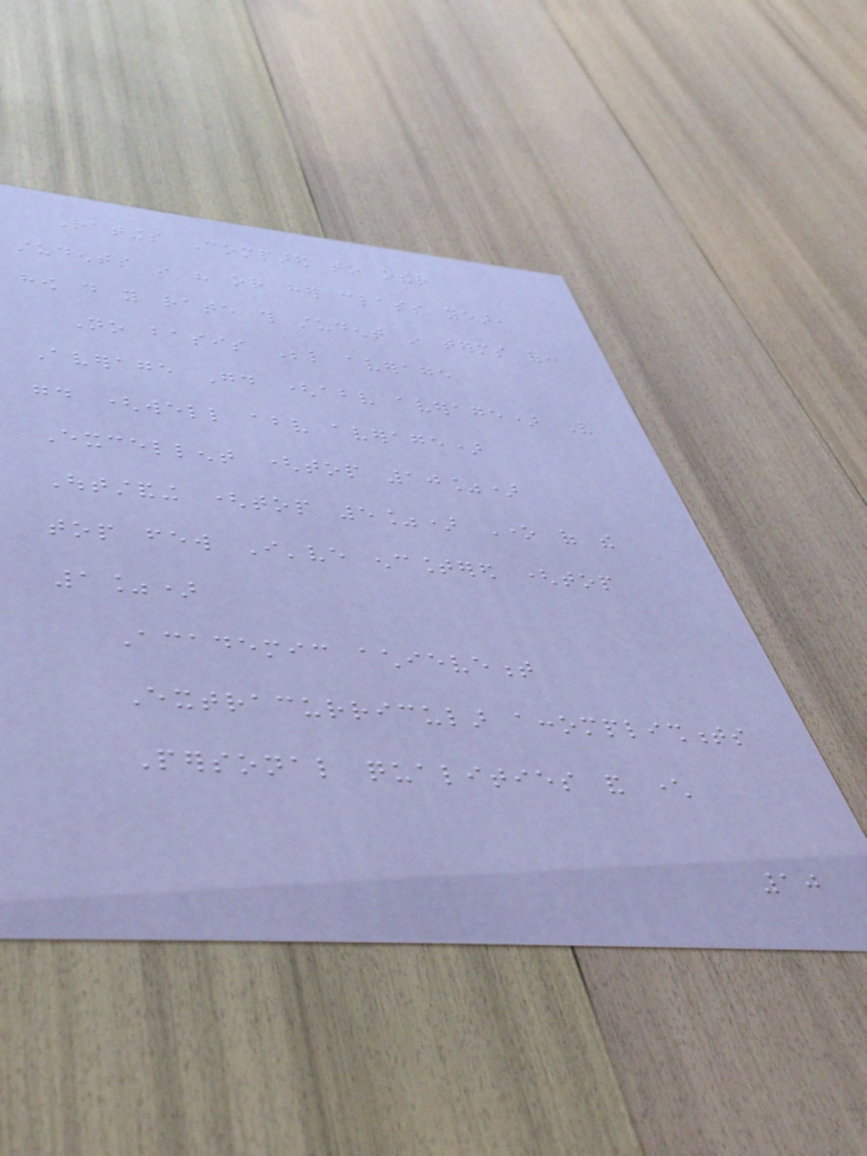Ratings Compared to other
students in his or her class year,
how do you rate this student in terms of:
No basis Below average
Average Good (above average) Very
good (well above average)
Excellent (top 10%)
Outstanding (top 5%) One of the
top few I've encountered (top
1%)
Academic achievement
Extracurricular accomplishments
Personal qualities and character
10
